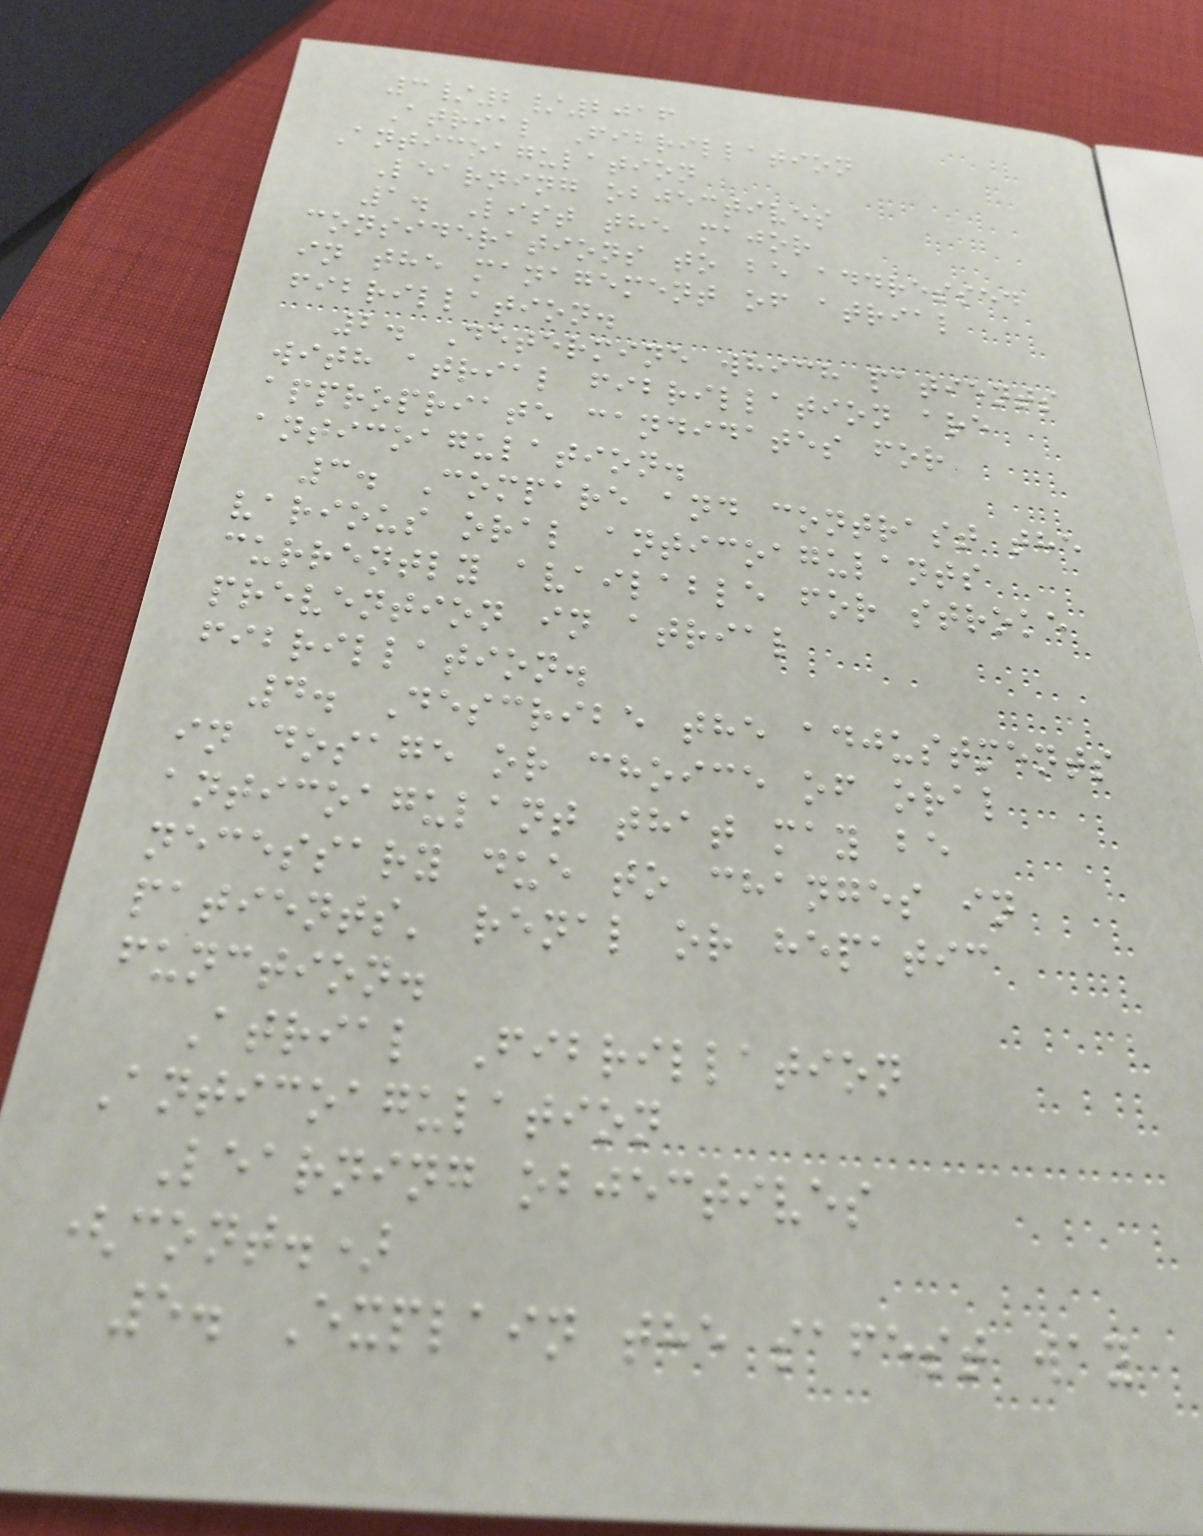3/2/2016
Atrial Fibrillation
Anticoagulation
Learning objectives
1. List the major
considerations to be addressed
in the management of atrial
fibrillation.
2. Determine which patients
with atrial fibrillation are
appropriate candidates for
anticoagulation.
3. Compare and contrast the
various oral anticoagulants
currently available for stroke
prevention in atrial
fibrillation.
4. Describe the adjustments
in dosage or choice of oral
anticoagulant that may be
necessary due to changes in
patients' renal or hepatic
function.
Atrial Fibrillation
Anticoagulation
Learning objectives
(cont.)
5. Explain the safest way
